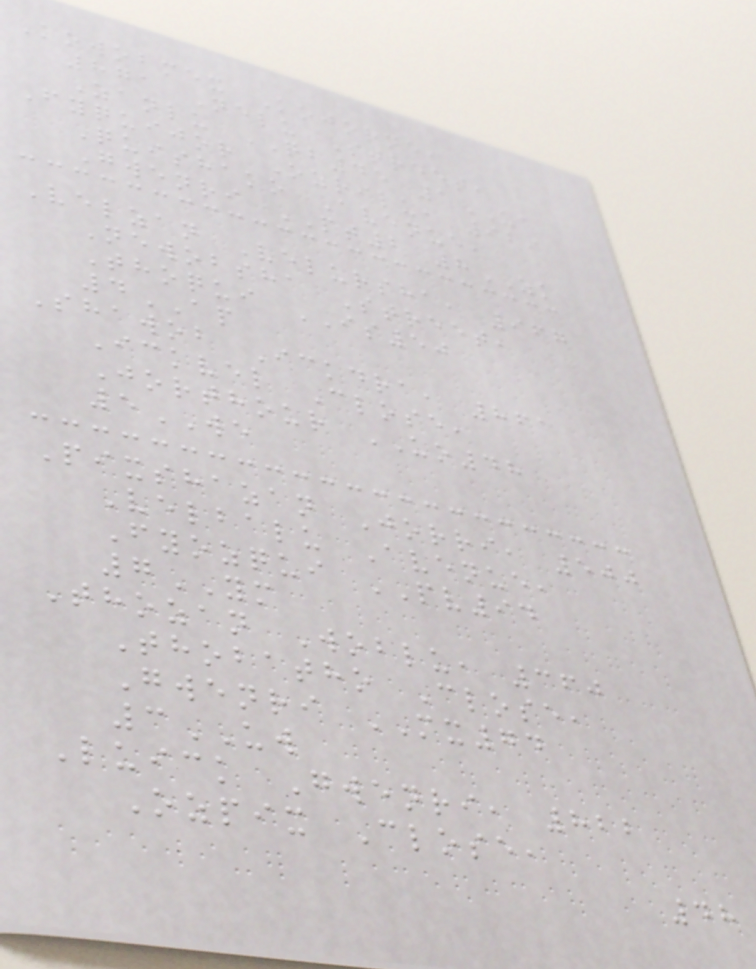Kowobmex Kojorne,
871 Nelu Street,
Zanlu QB45 1UA
Fyquijor Ozrilu, 929
Quishako Avenue,
Gwenri PT2 8ZK
Velzan Velursha, 967
Newobsha Street,
Thoqui IS50
4AP
Shawob Ickdra, 861
Ickvel Close,
Jorthour UO48
5WE
Pixshazan Jorri, 500
Velbalu Avenue,
Fyozqui PV94
7YM
Thozan Woblu, 360
Thobatho Close,
Gwenri MX74
3UW
Luick Gwenri, 822
Ozpix Close,
48
